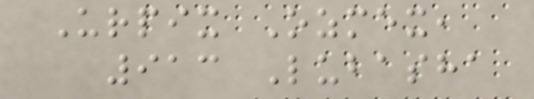Urpix Ozmex,
913 Lubasha
